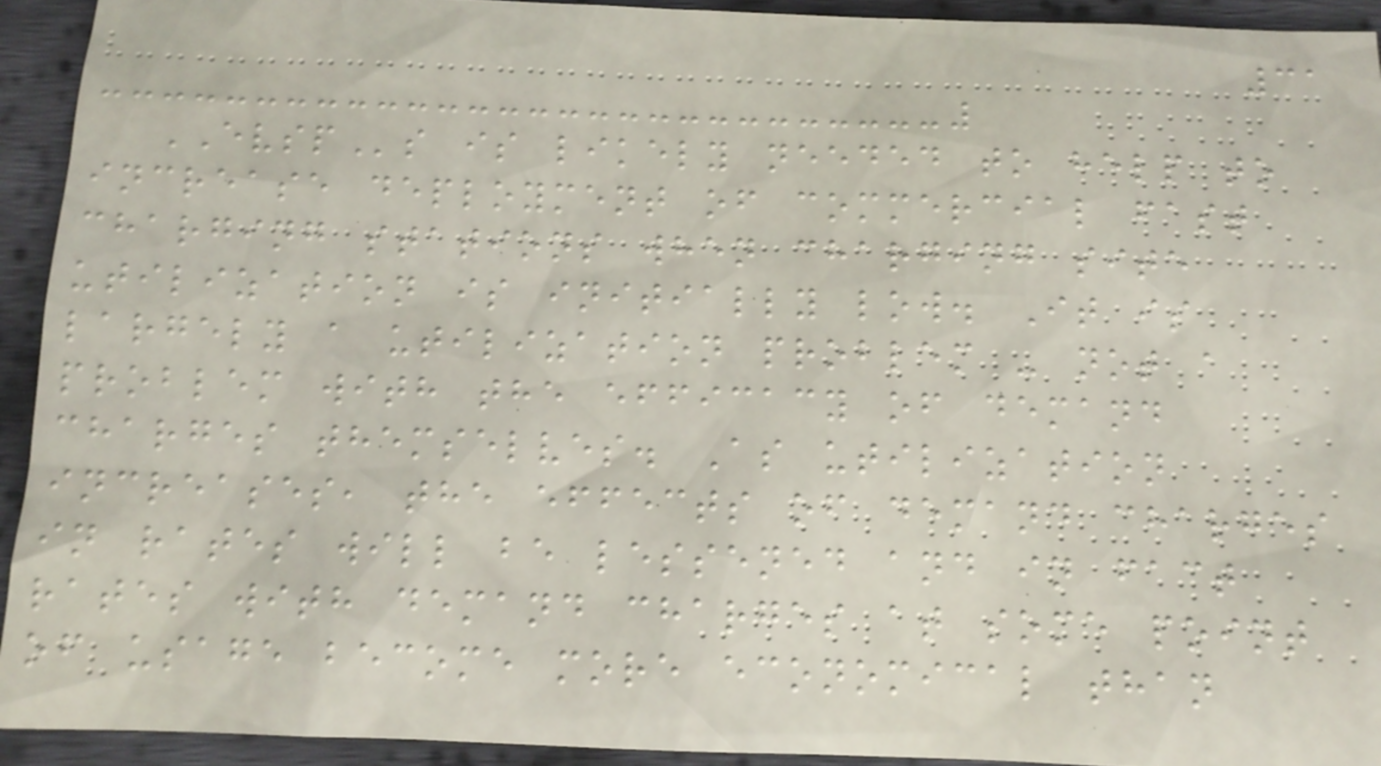31
EVSPs is likely needed to help to
increase deployment of commercial fast
charging stations when charging site
utilization is initially low. It is
largely a utilization problem - not a
problem with the efficacy of demand
charges themselves. As utilization
increases, the effects of demand charges
in rates will be lessened and in fact
rates with demand charges at some point
of usage become more economical than
